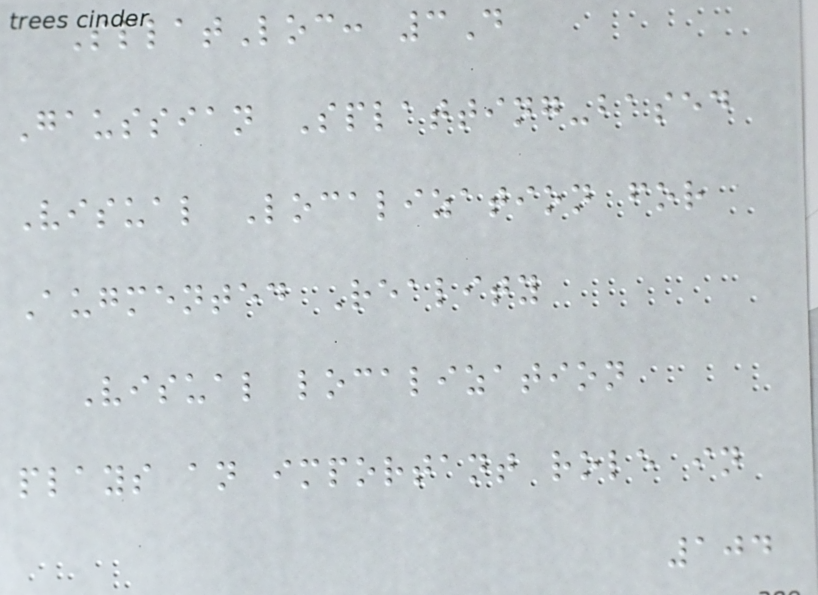SplatLoc: 3D
Gaussian Splatting-based
Visual Localization for
Augmented Reality
Visual localization
plays an important role in
104
